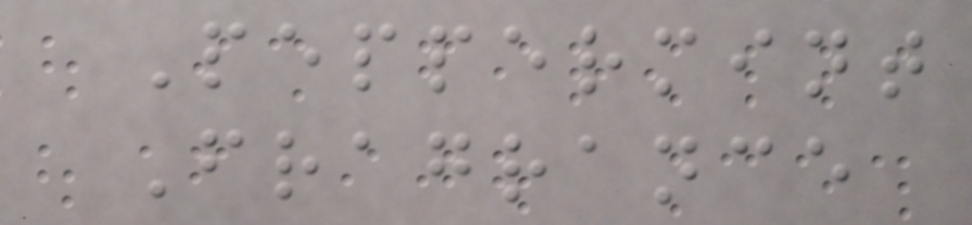Peppermint
Fragrance
